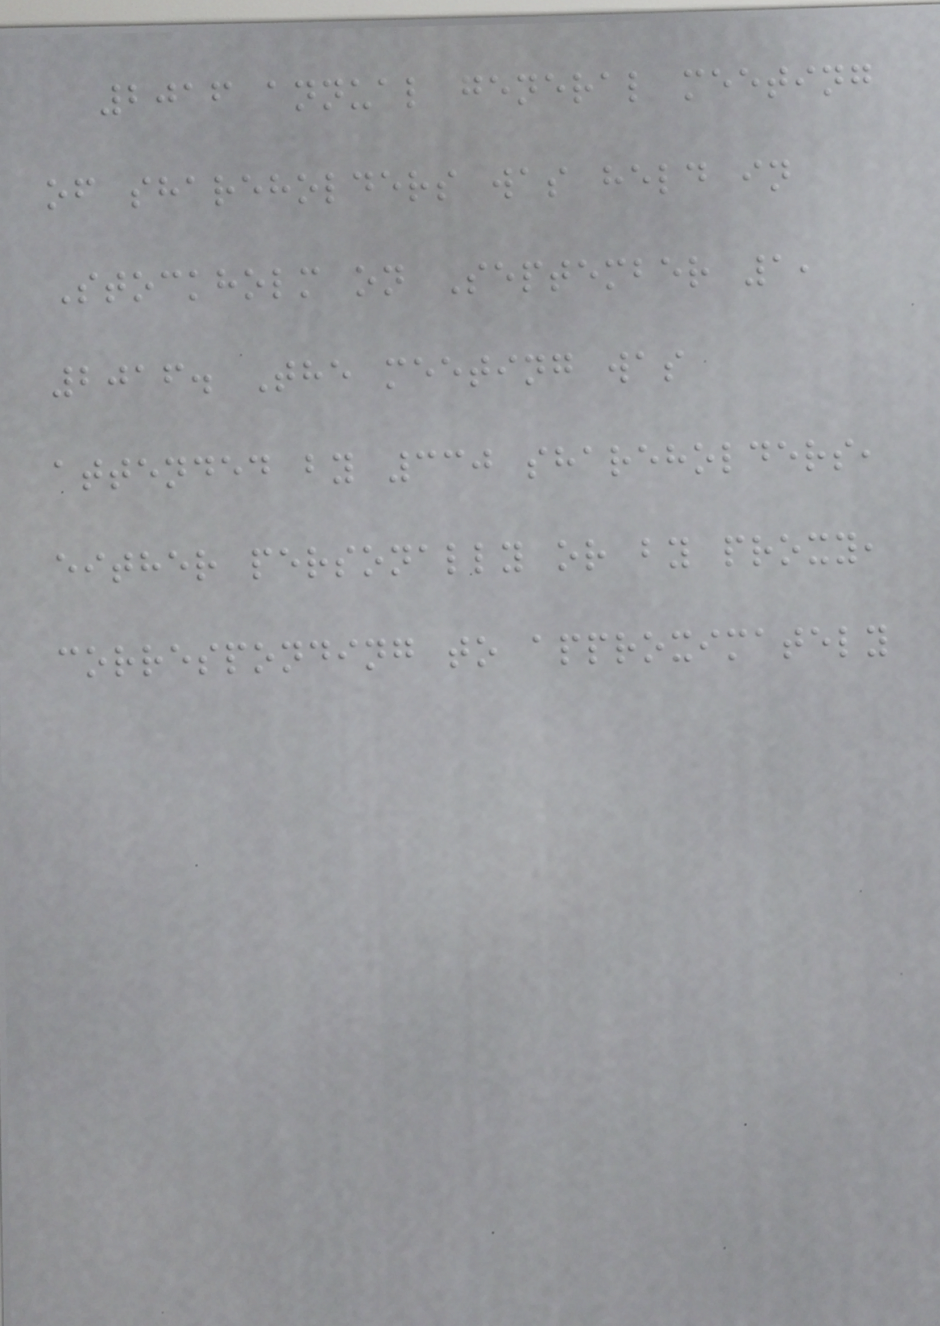2016 annual general meeting
of shareholders was held in
Stockholm on September 1,
2016. The meeting was
attended by 330 shareholders,
either personally or by proxy,
corresponding to approximately
